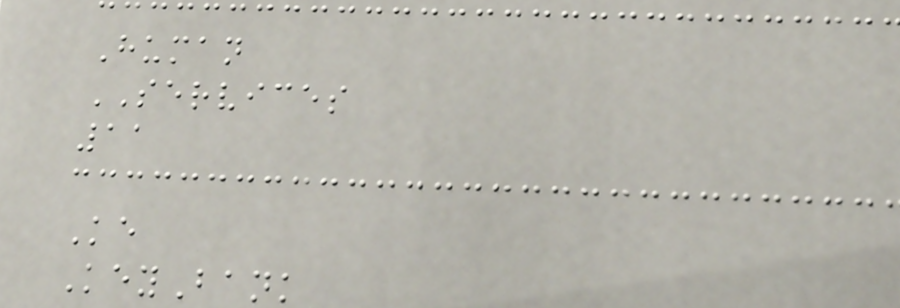Human
SERVICES
11
Ke
KeyBank
